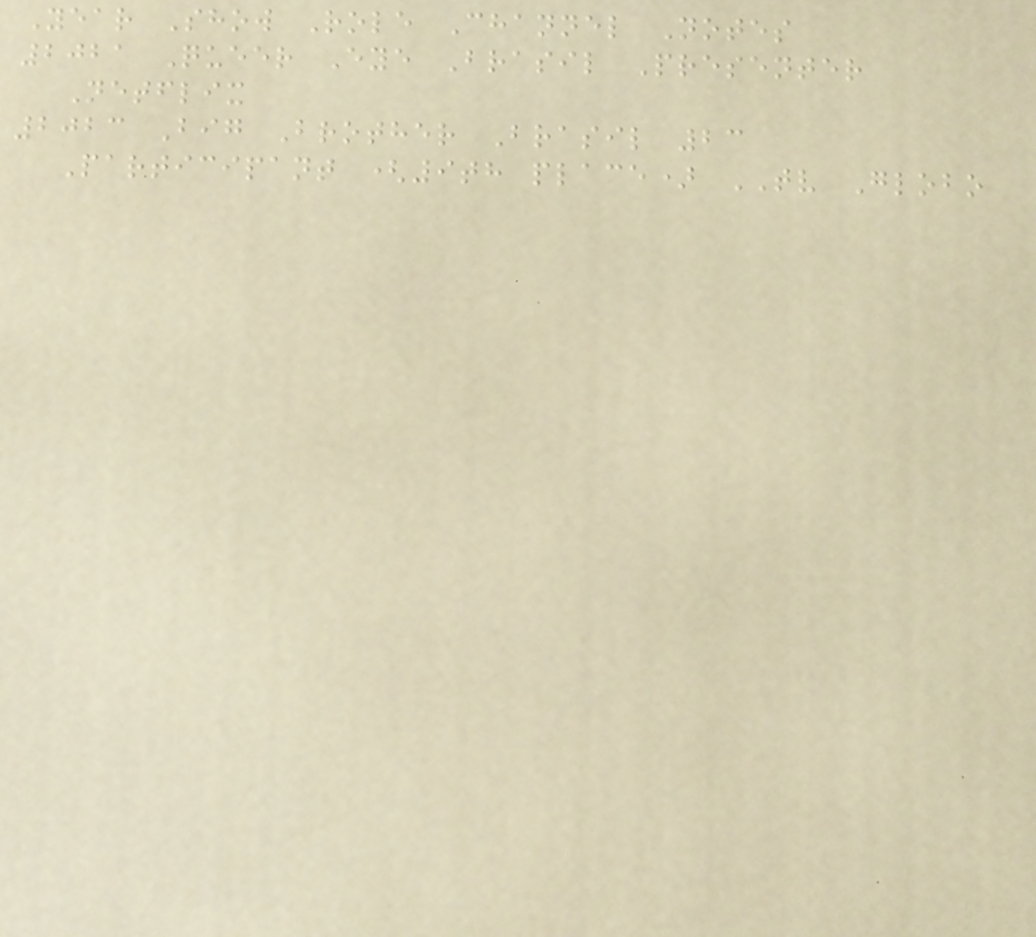Year Show Role Channel Notes
2021 Queer Eye Brasil Presenter
Netflix
2023 Big Brother Brasil 23
Participant (9th place) TV Globo
